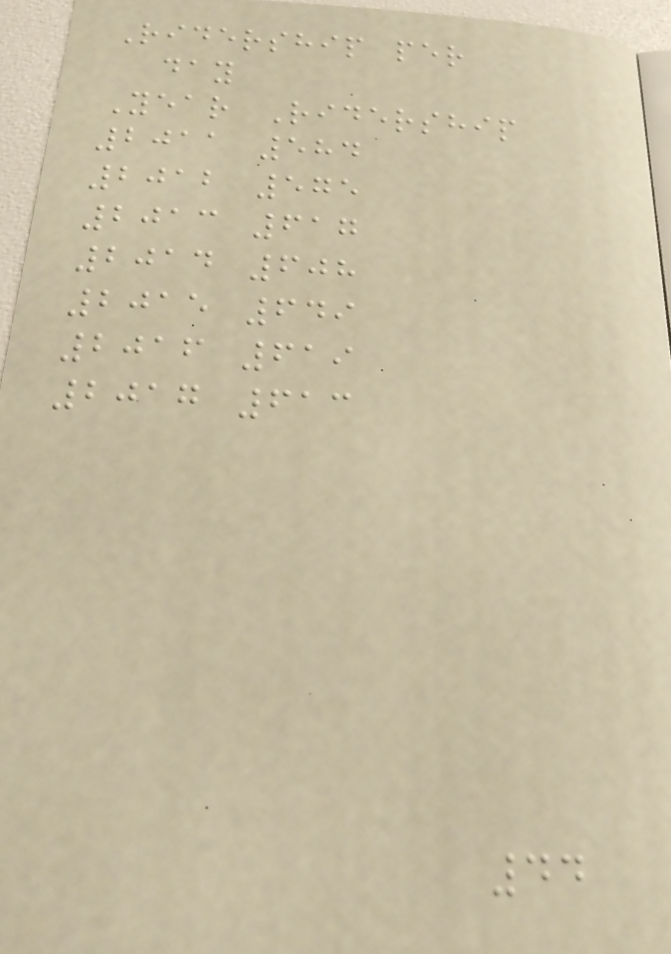Ridership per
day
Year Ridership
2011 584
2012 575
2013 617
2014 608
2015 649
2016 619
2017 613
44
